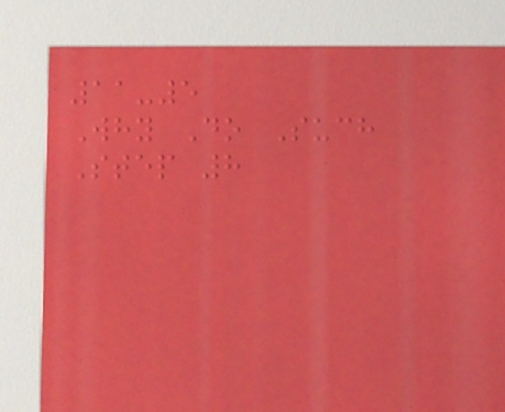11-5
Why Do Such
Step 8
